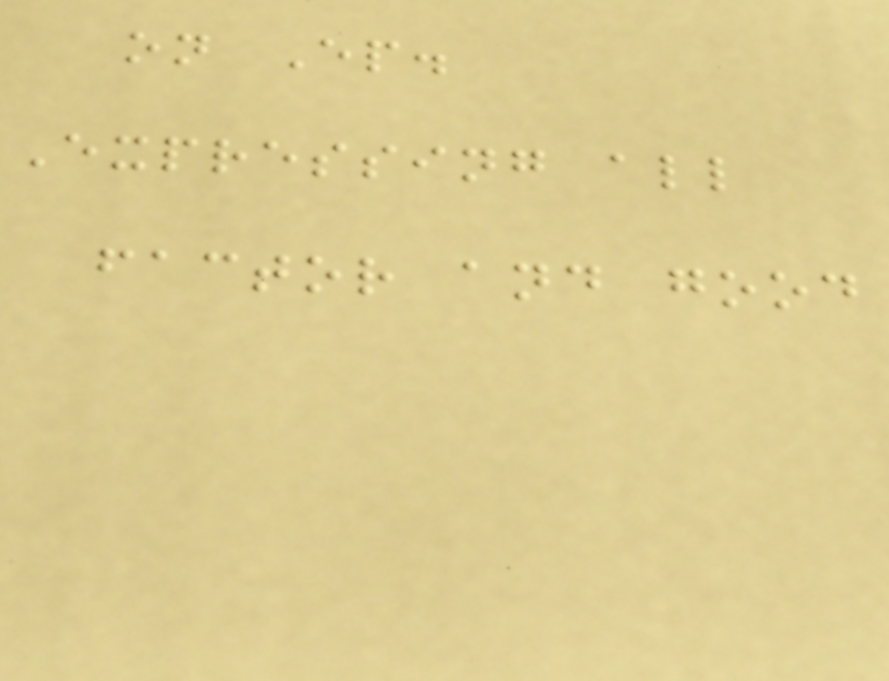on Ep.
Expressing all
factor and good
